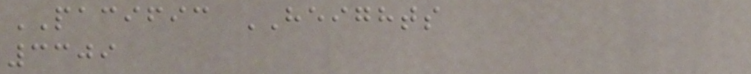PACIFIC HEIGHTS
3309
